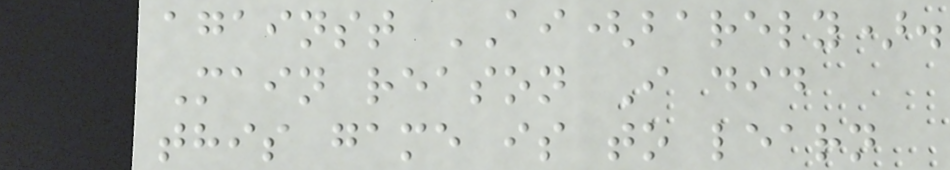against AI(barely).
Main reason I did
this game is to learn
